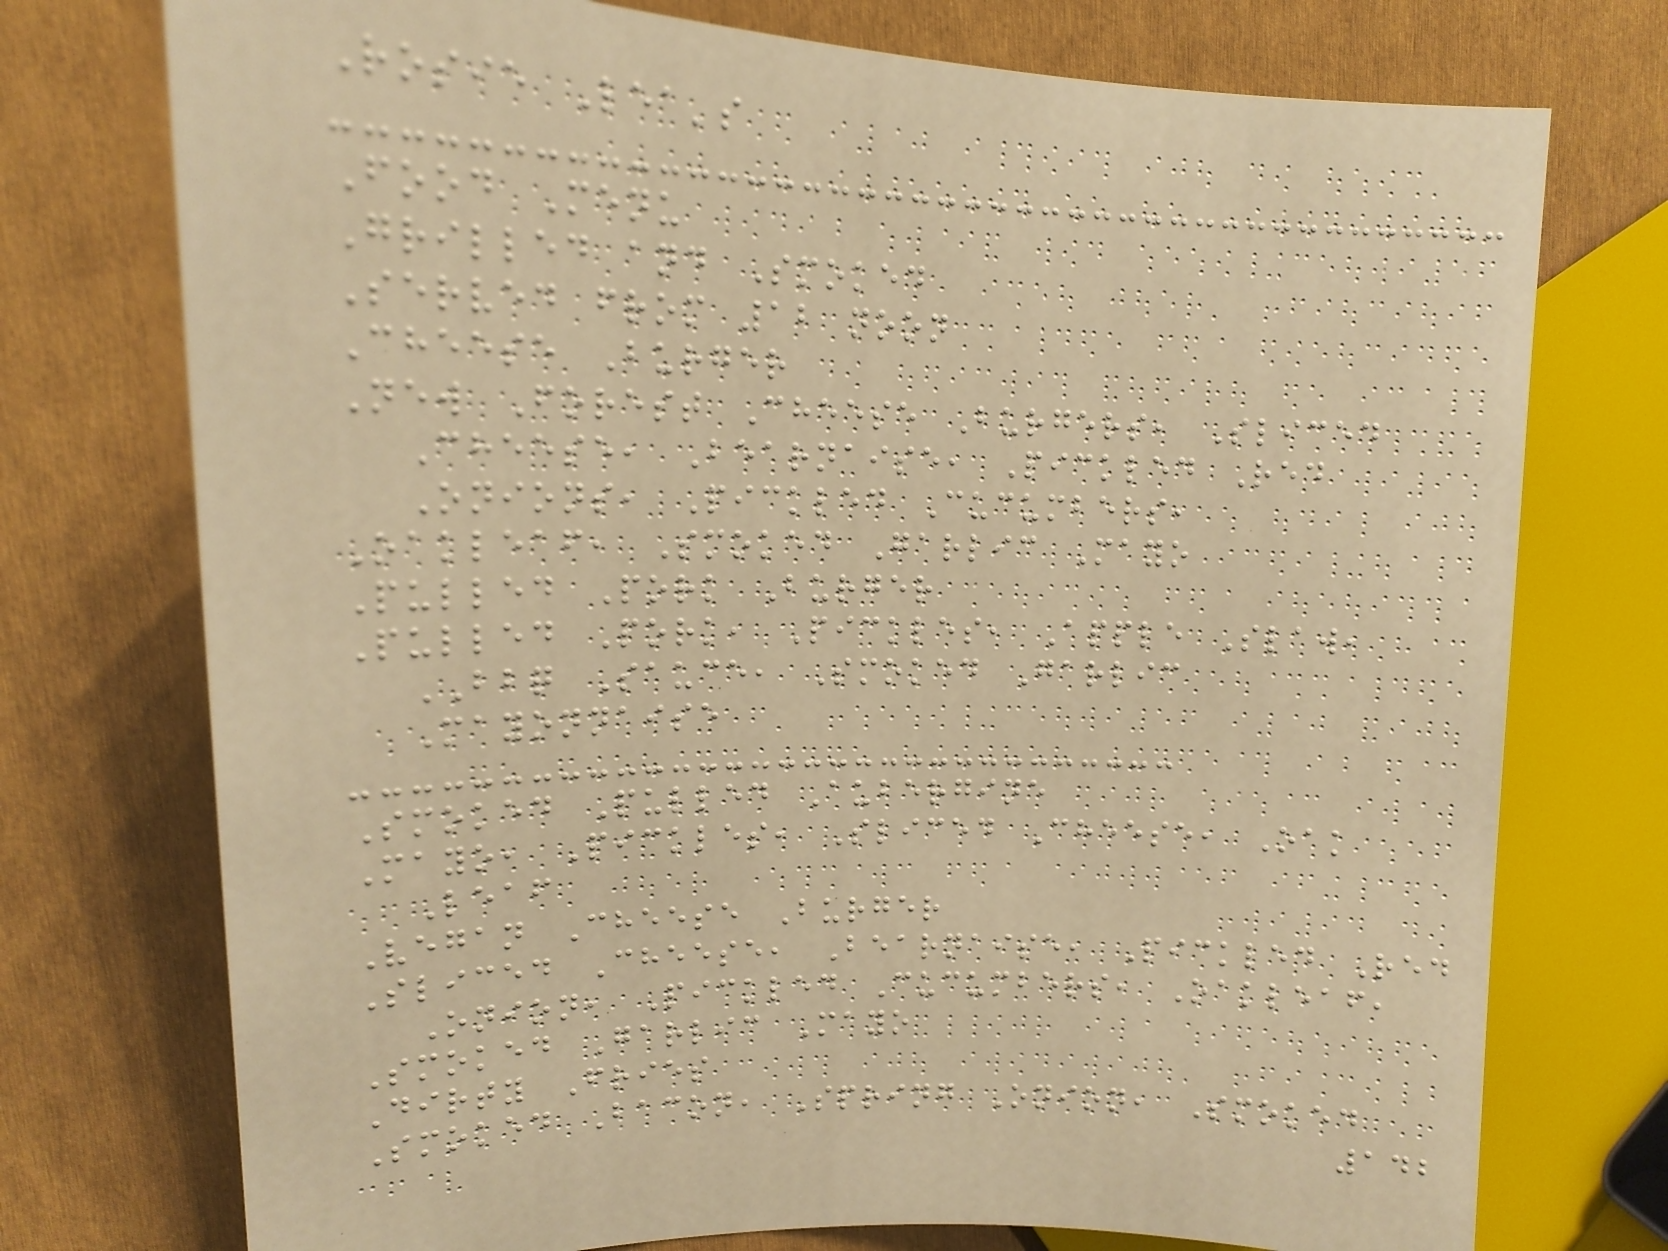Rosie Lea's
Food Menu
Grilled and Smoked
Served from 12 noon
Cheese Burger
New Forest Cheese Burgers, Sliced
Cheese, Bearnaise, Pickled Red
Onions, Pickled Cucumbers,
Oakleaf, Smoked Garlic Mayo
Pulled Pork Burger
Pulled Pork, Pickles, Apple Slaw,
BBQ Sauce, Smoked Garlic
Mayonnaise
Smoked Pulled Aubergine
Mayo, Pickles, Sliced Cheese, Oak
Leaf
Vegan Cheese Burger
Sliced Cheese, Bearnaise, Pickled Red
Onion, Pickled Cucumbers, Oakleaf,
Smoked Garlic Mayo
Dirty Fries
Smoked Bacon, Spring Onion, Smoked
142
